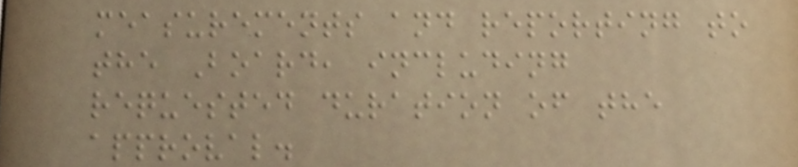measurements and reporting to
the Board, including
requested duration of the
approval.
